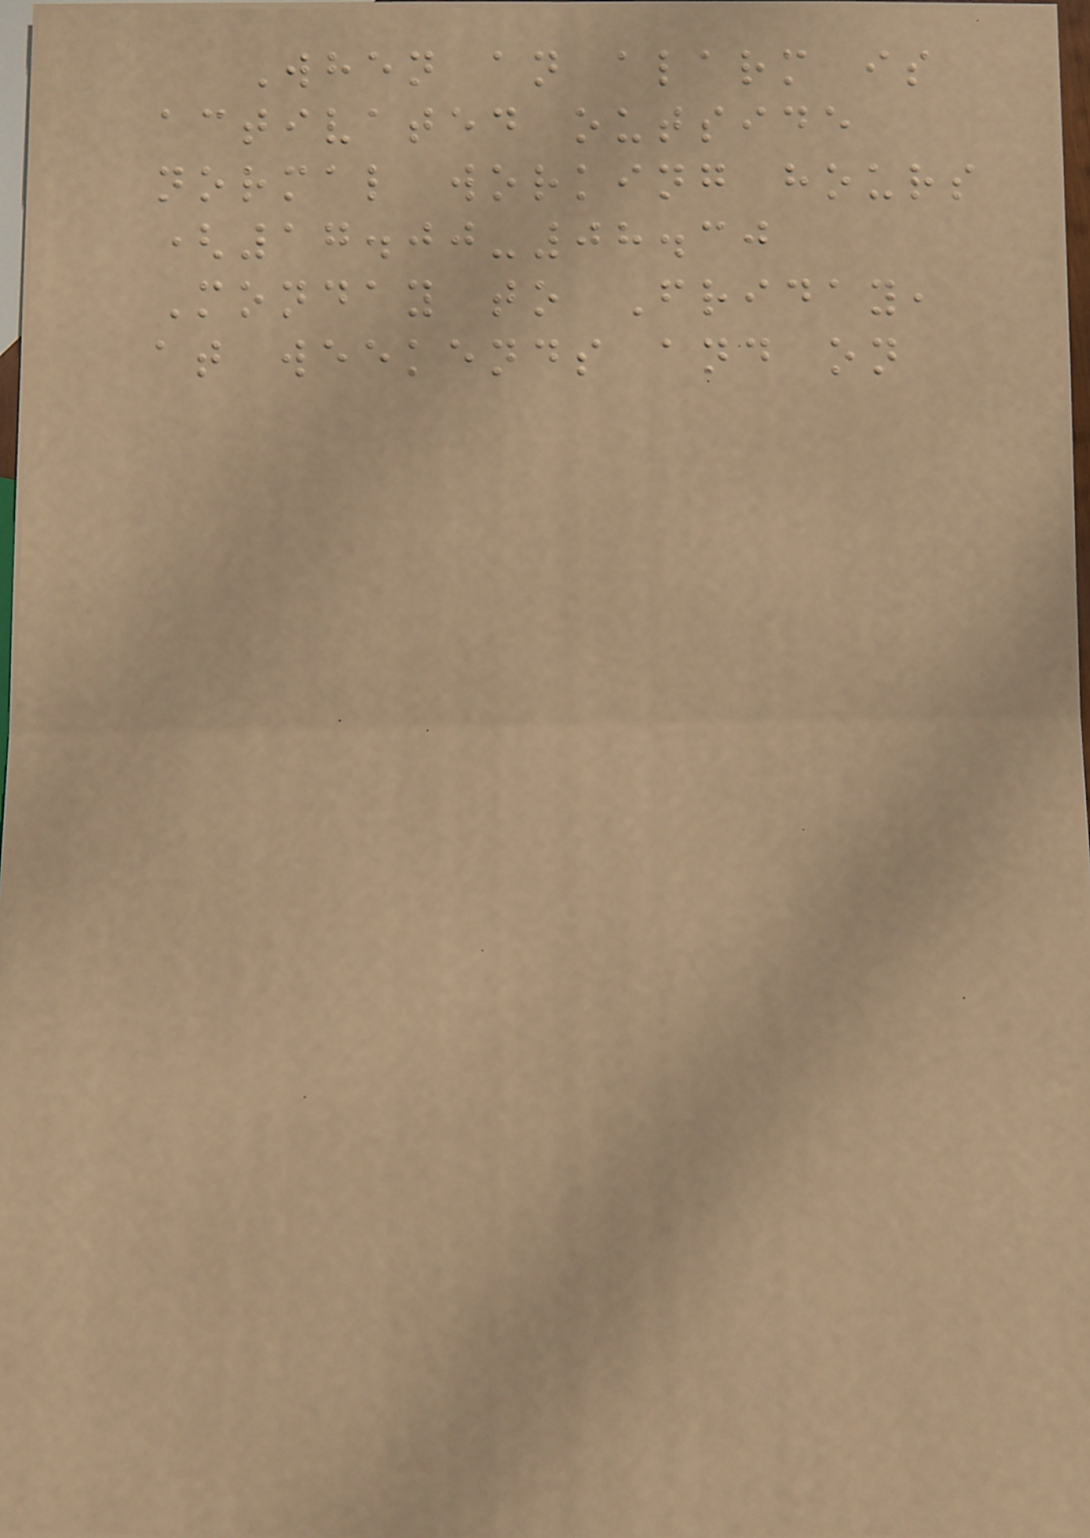When an alarm is
activated outside
normal working hours
(17.00-08.30
Monday to Friday,
at weekends and on
